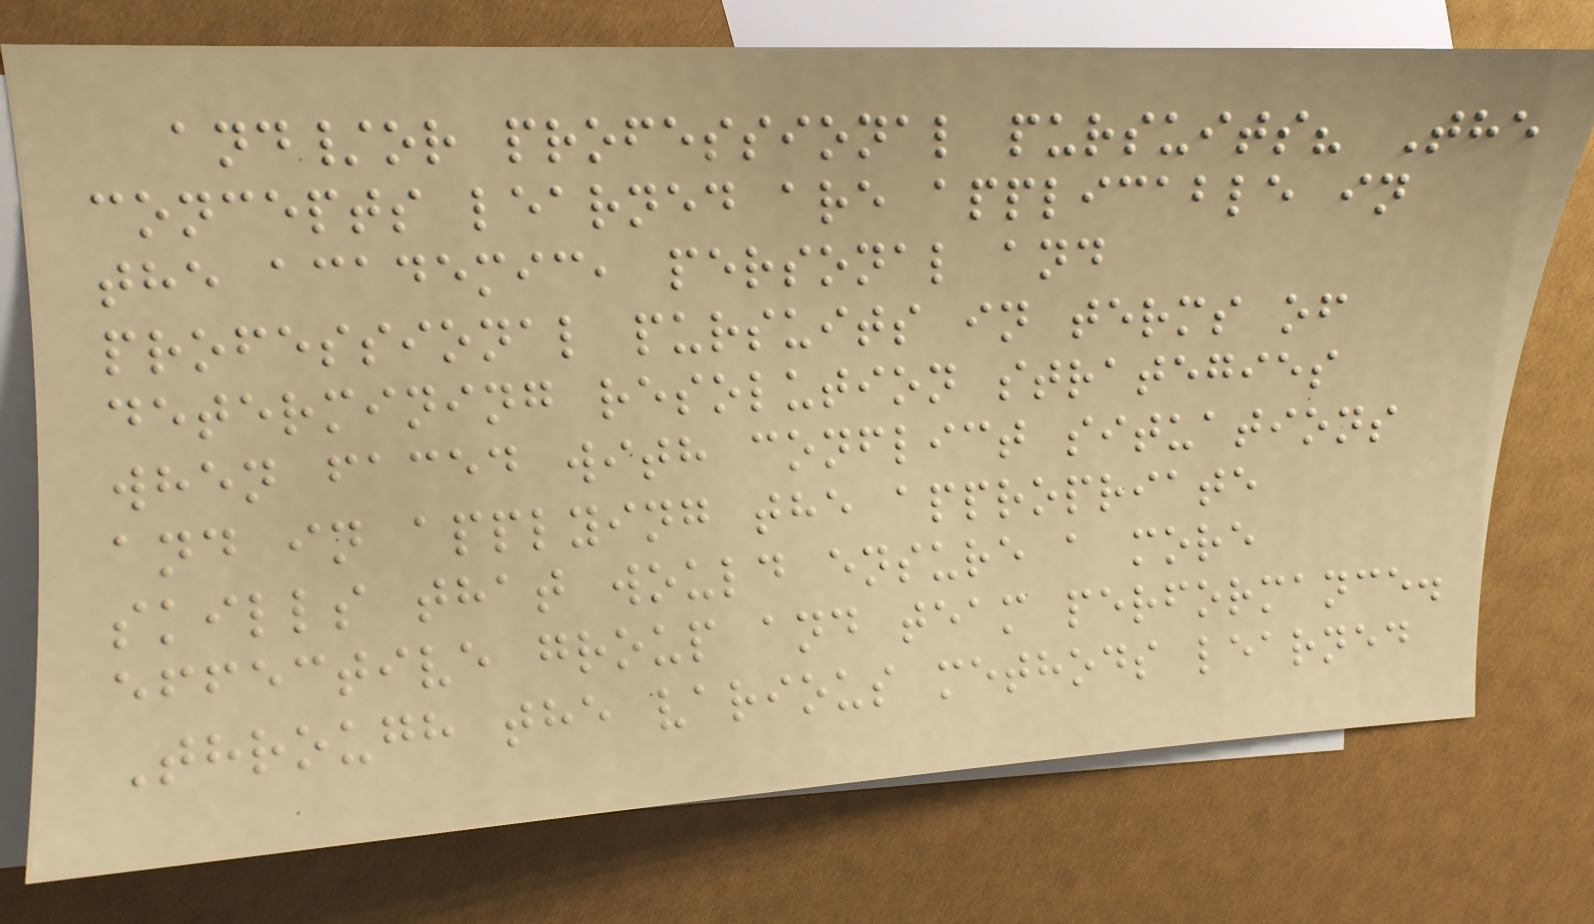and/or professional pursuits? The
concepts learned are applicable in
the academic, personal and
professional pursuits in terms of
determining resolution strategies
when faced with conflict situations
and in applying the appropriate
skills that would ensure a more
effective group and team performance.
Through the various methods learned
